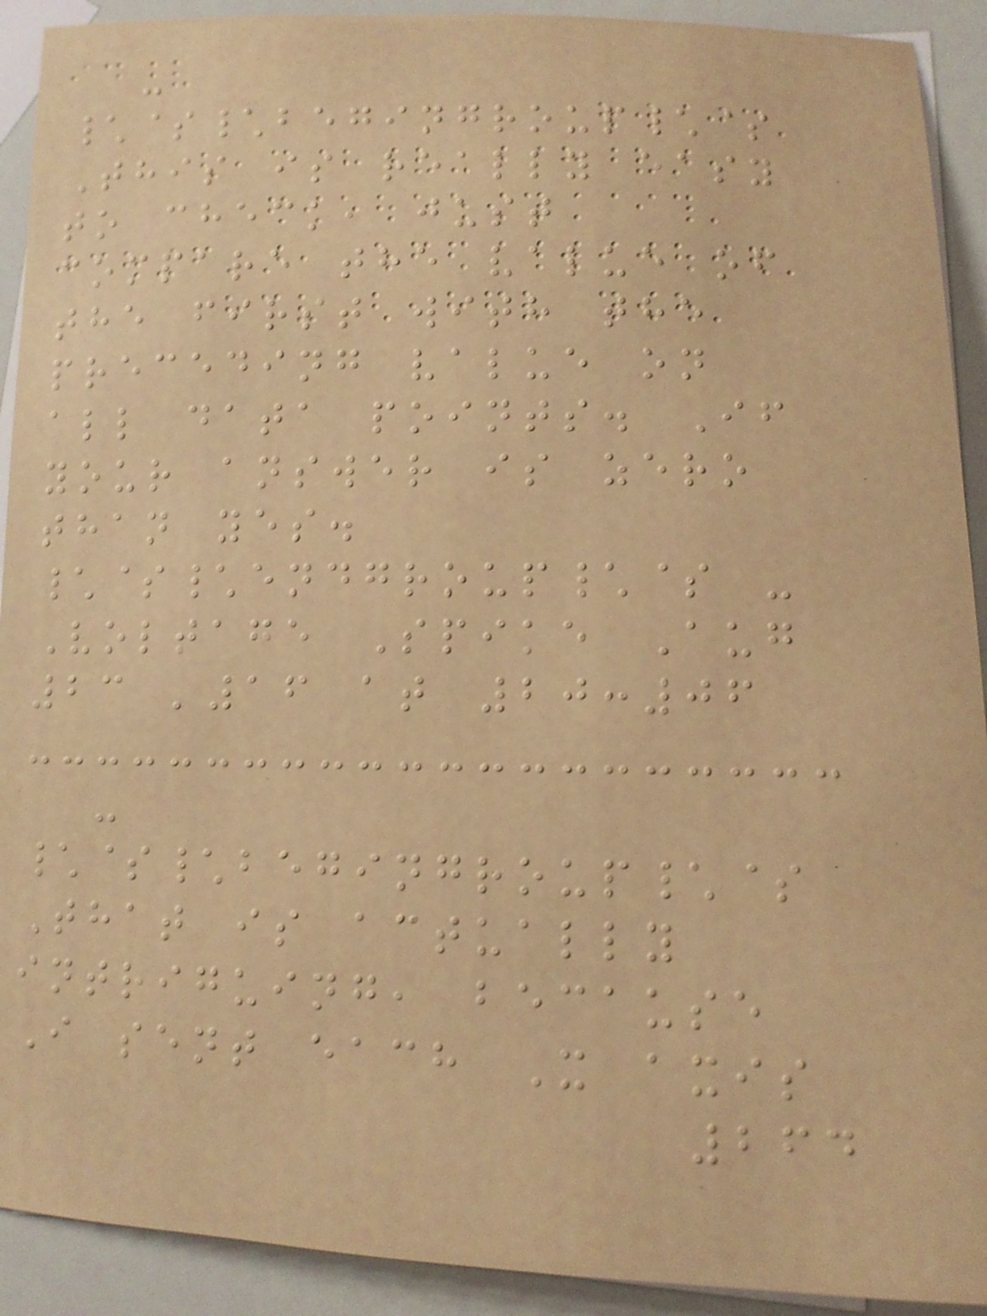-
\$\begingroup\$
This is really easy
to check, just
compare the value of
the first with the
preceding value on
all data points. If
your answer is zero
than yes.
\$\endgroup\$ -
Voltage Spike Aug
23 '16 at 20:06
-
\$\begingroup\$
That is actually
intriguing, because
I sent each X axis
264
